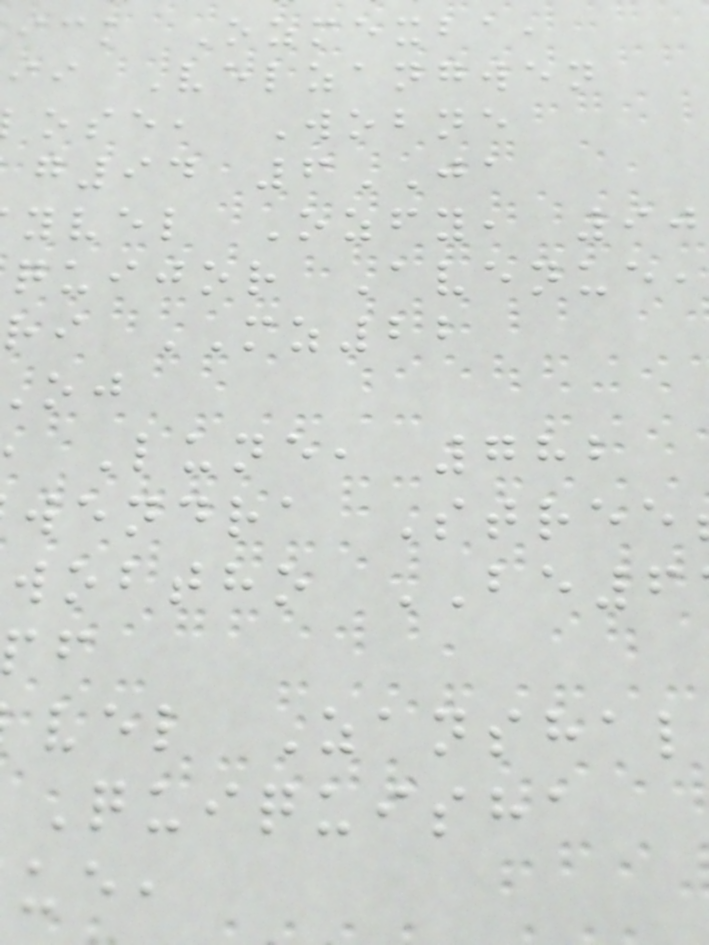ick Ozmexba,
ii Velzangwen
ose, Wobne
g94 6JA
yvel Ozfy, 90
quijor Avenue,
ri MZ22
Lune, 782
wendra Stree
wobtho BE6
vel Zanshal
Quiquisha
